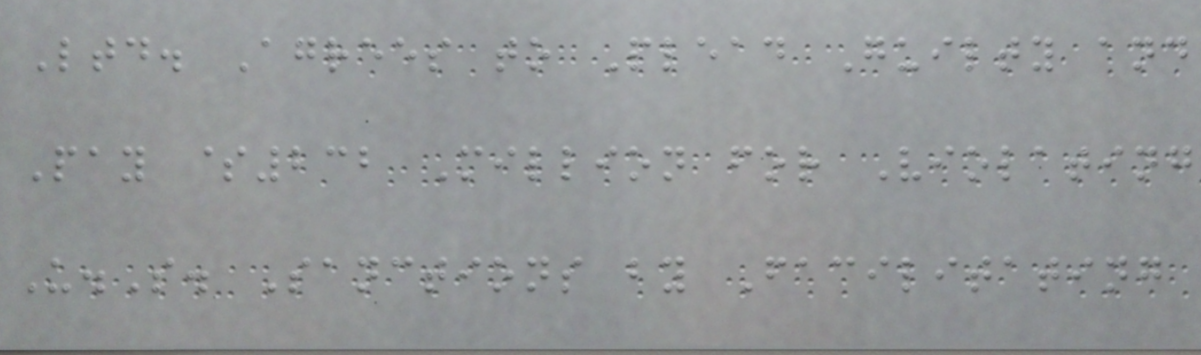Ltd. Agrees to Plead Guilty and
Pay $232 Million for Violating
U.S. Sanctions by Facilitating
